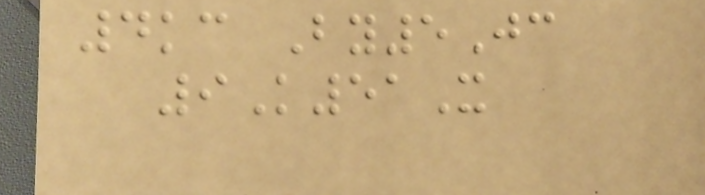4kc By5Jc
9K51X
